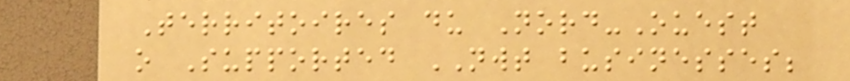Territoires du Nord-Ouest
o Supported NWT businesses;
